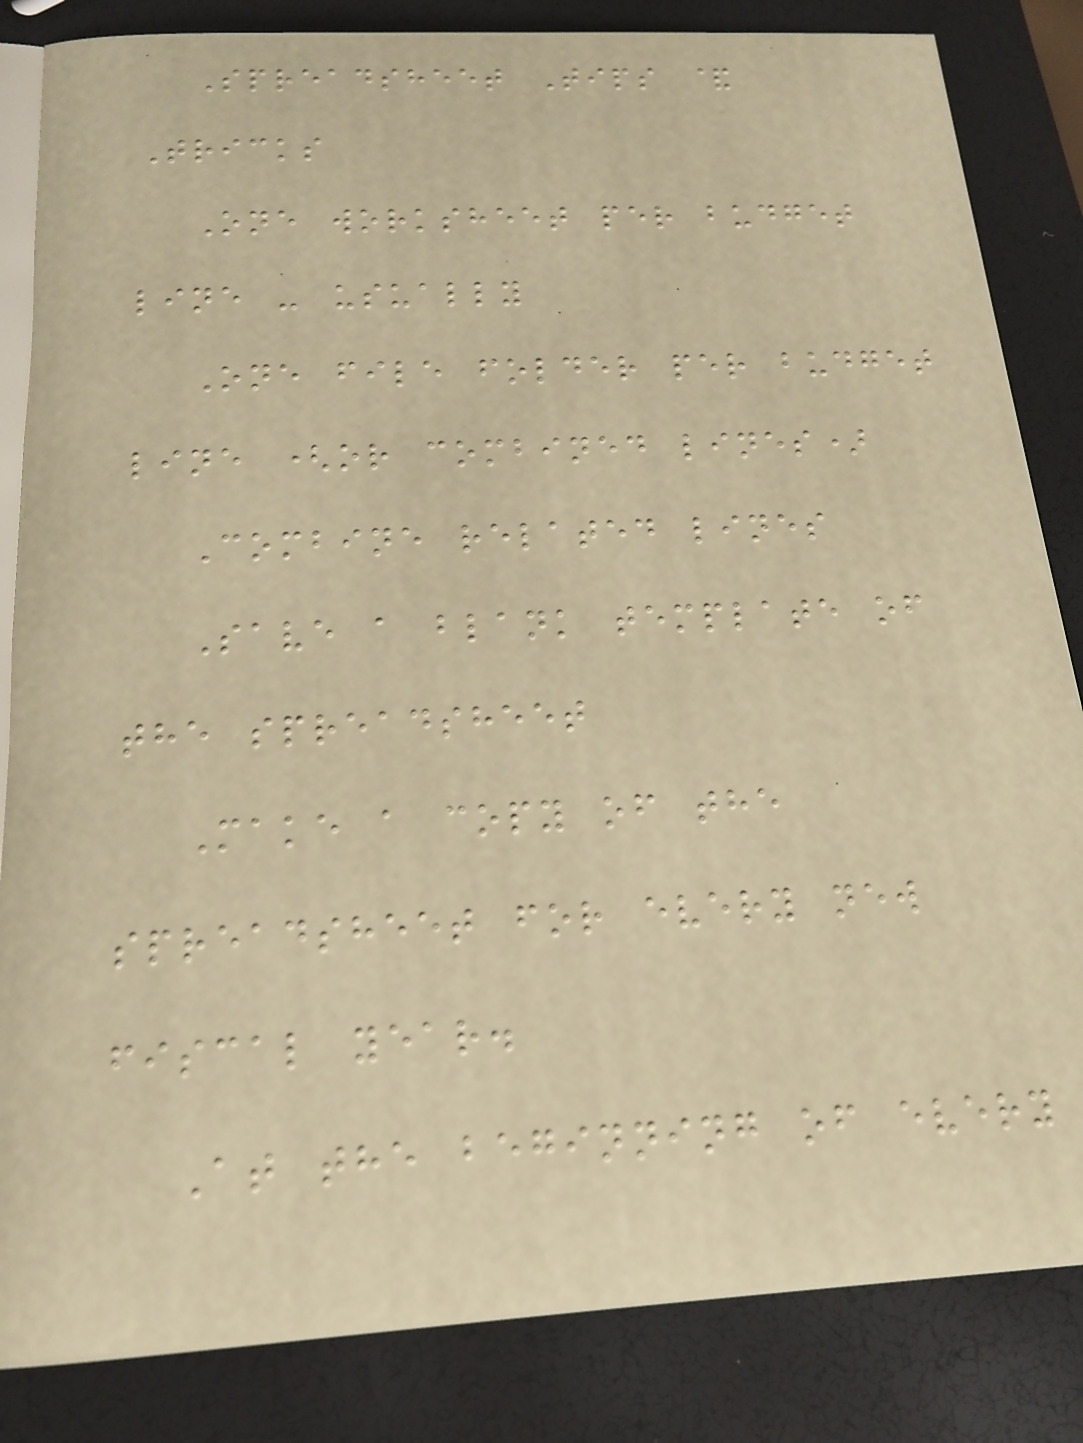Spreadsheet Tips &
Tricks
One worksheet per budget
line - usually
One file folder per budget
line (or combined lines)
Combine related lines
Save a blank template of
the spreadsheet
Make a copy of the
spreadsheet for every new
fiscal year.
At the beginning of every
